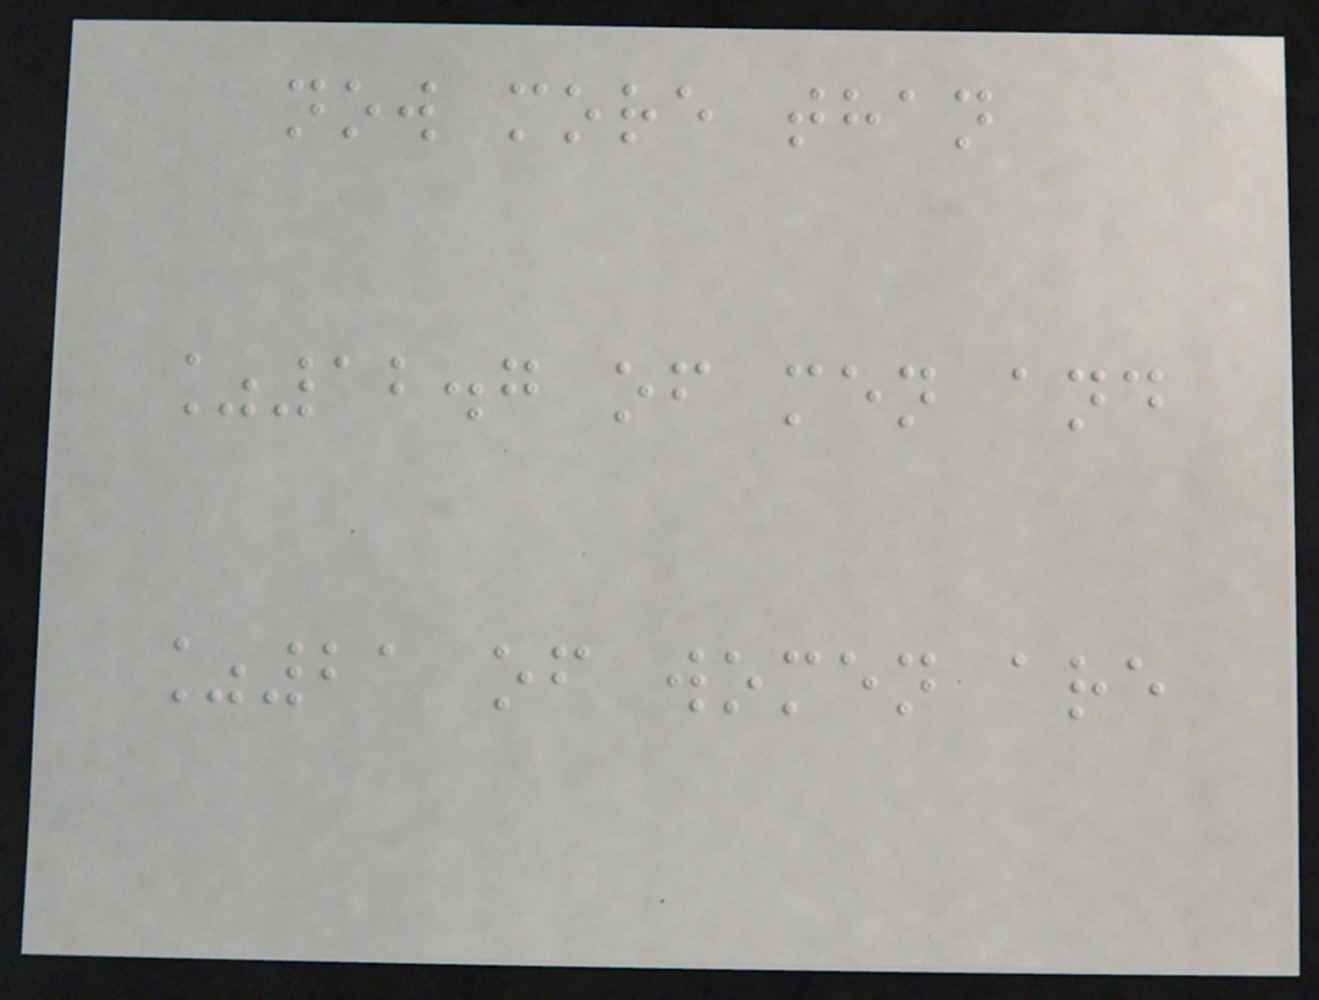now more than
%12.7 of men and
%21 of women are
